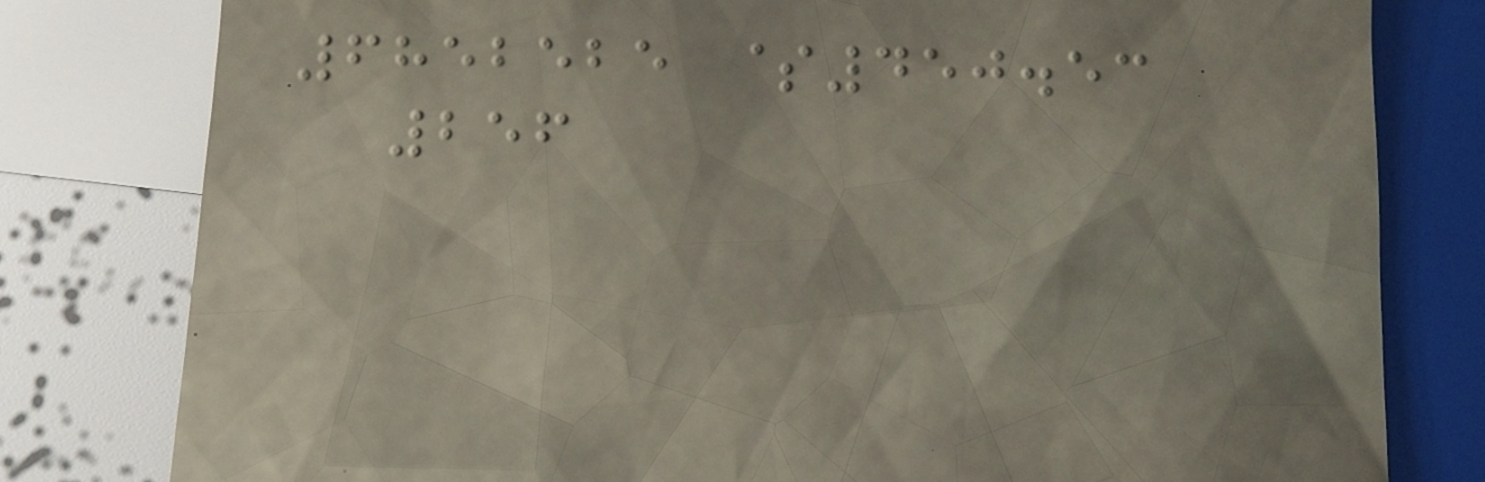6852525 $450.53
256
